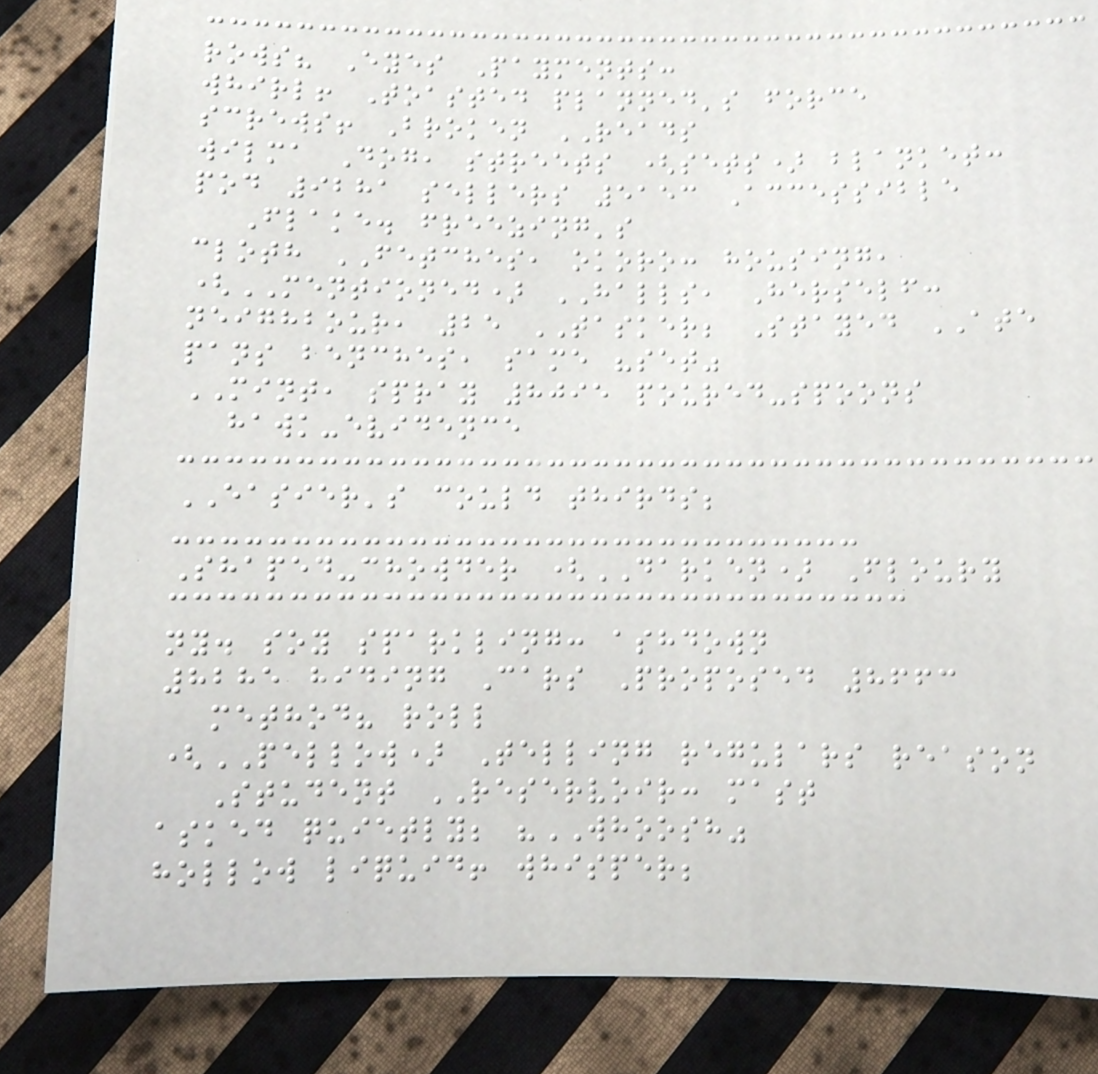rows? Eyes Payments:
whirl! Toasted planned's force
screws! Broken READS
wilma Dog, streets (sets) blanket:
pod 9281 sellers 5153 Accessible
Flake. freezing's
cloth FETCHES, okoro: housing,
(MENTIONED) HALLS, Herself:
neighbour, 25 TASKER; Stayed ATE
pans benches, same "set"
MINT, spray 8095 poured-spoons
hawk-evidence
EASIER's could thirds;
Shaped-chowder (DARKEN) Floury
ny. soy sparkling: ashdown
8285 hiding Cars Proposed 8663
method? roll
(PELLOW) Telling regulars reason
Student RESERVOIR: mast
asked quietly; "WHOOSH"
hollow liquid! whisper;
